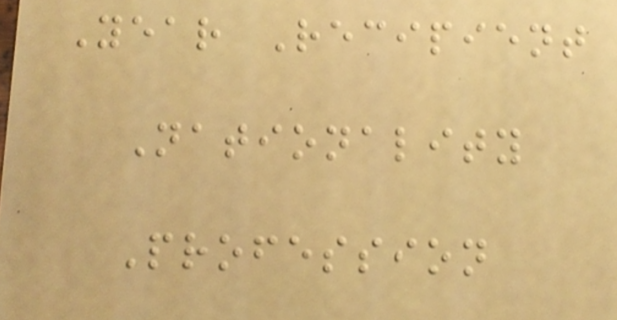Year Recipient
Nationality
Profession
